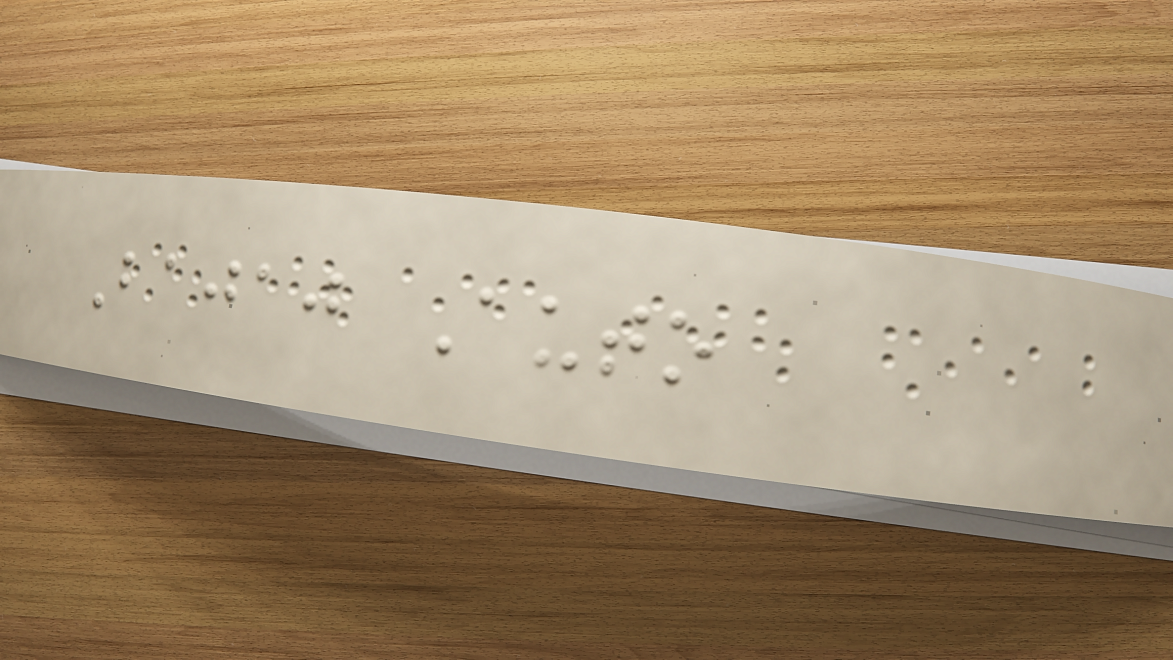Bajaj Auto
